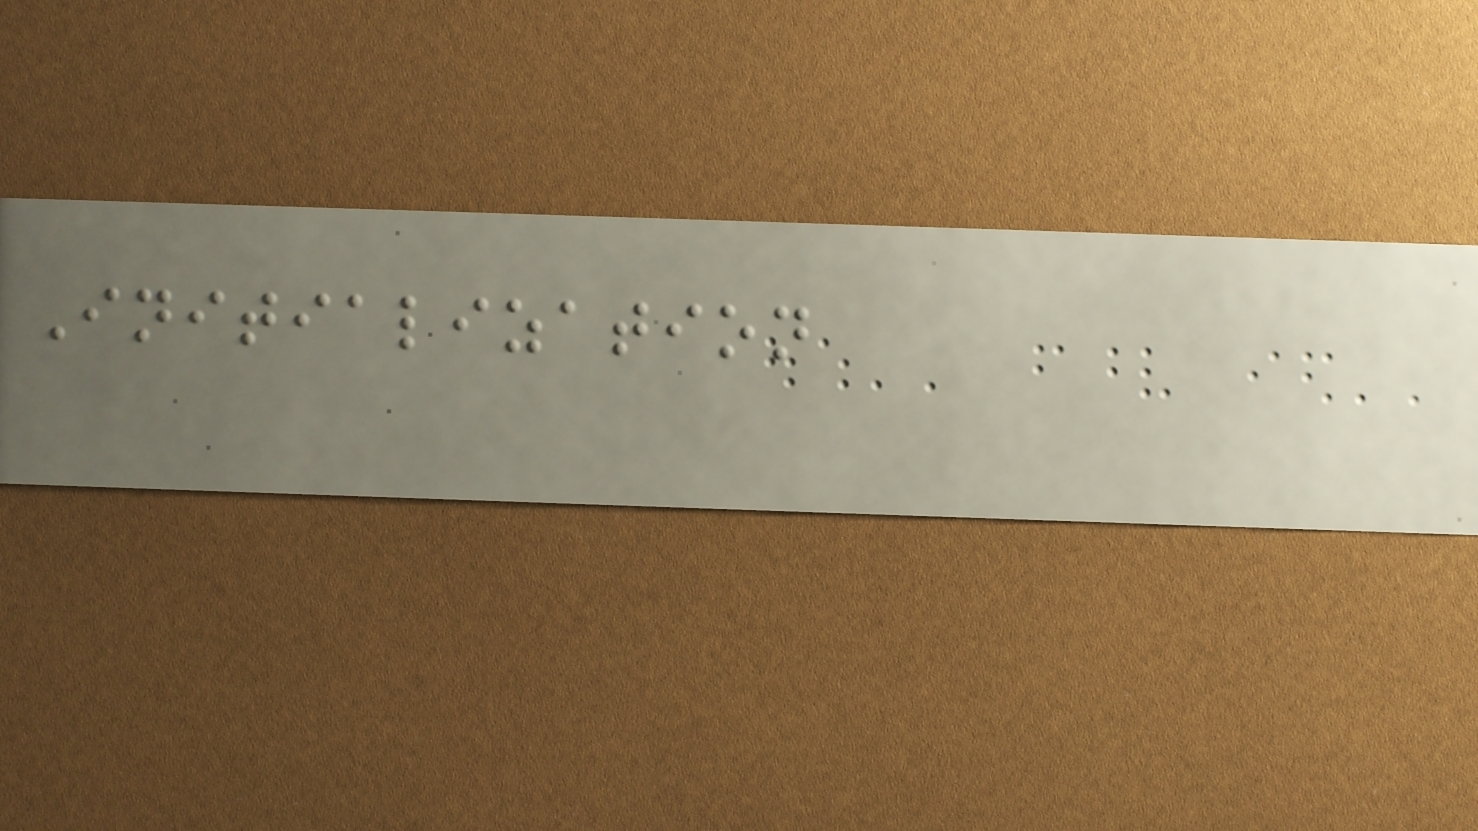Initialization
